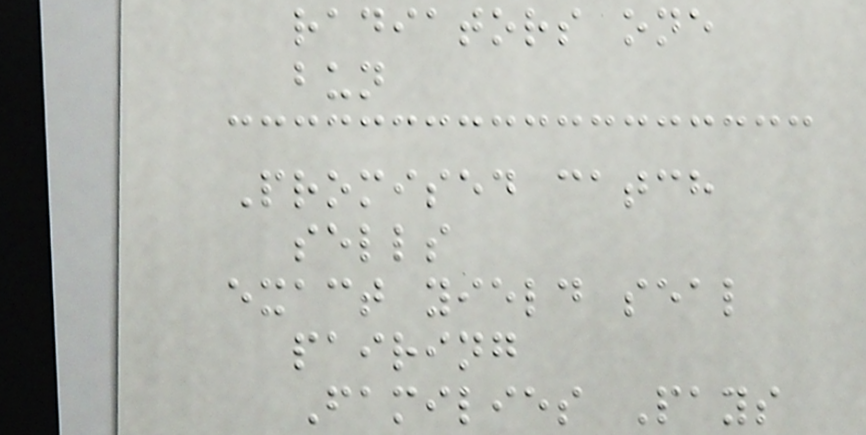radiators one
bun
Promised catch
sells
exact yield seal
pairing
Families Pays
